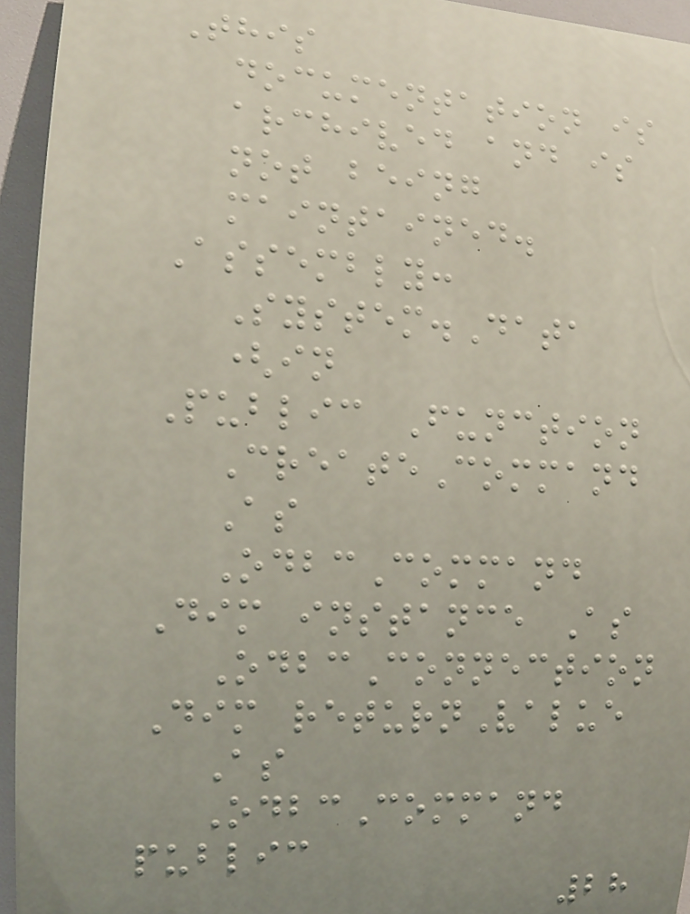This
documentation is
archived and is
not being
maintained.
Assembly:
System.Data
(in
Public Function
CreateCommand
As
OdbcCommand
Dim instance As
OdbcConnection
Dim returnValue
As
OdbcCommand
public
28
